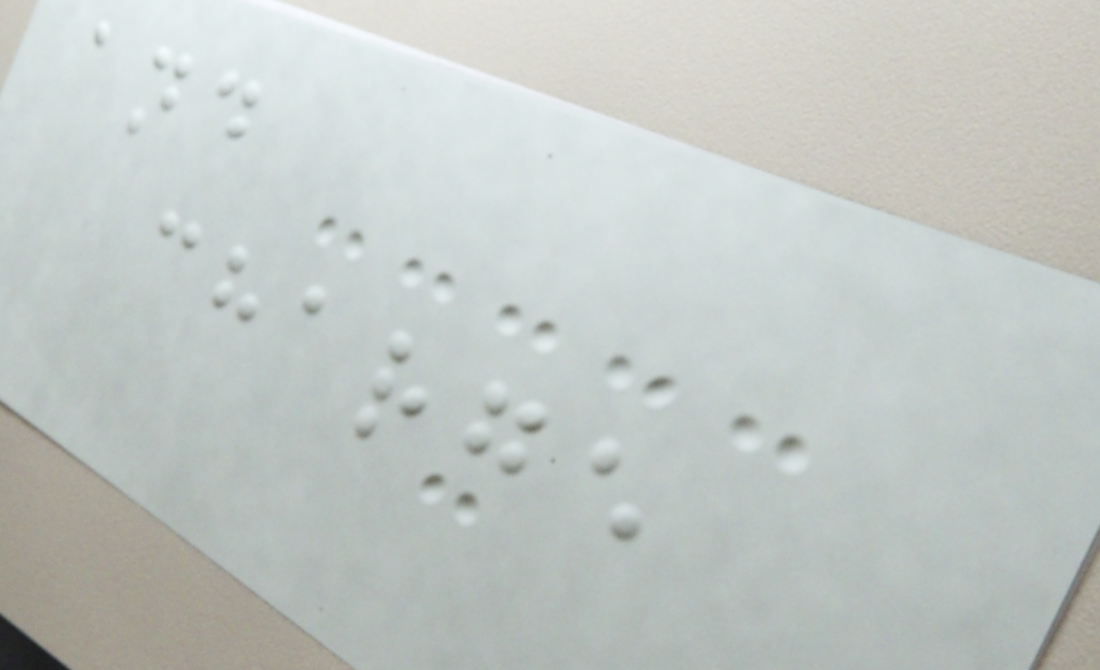and
charge
